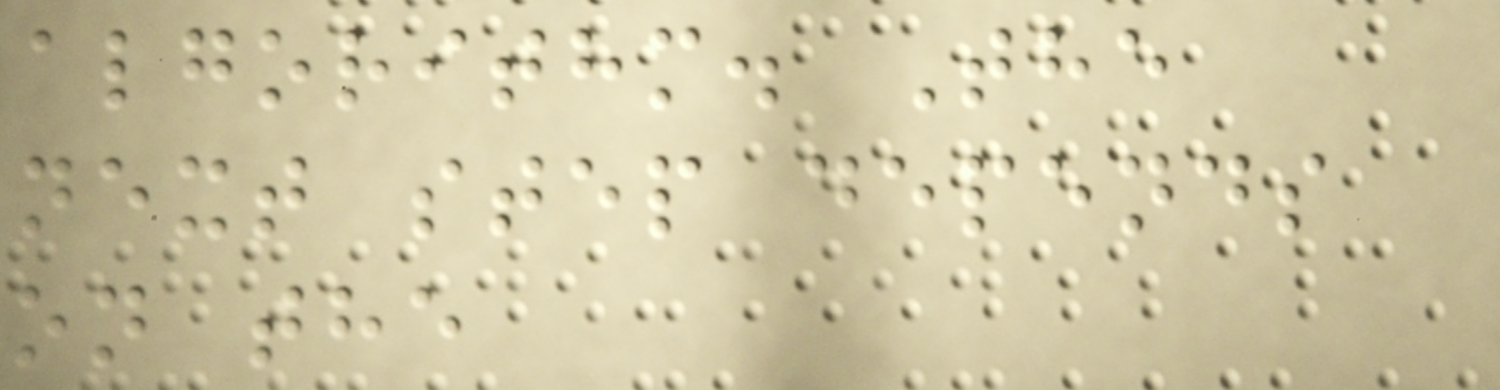algorithm. The
next step depends
on the
